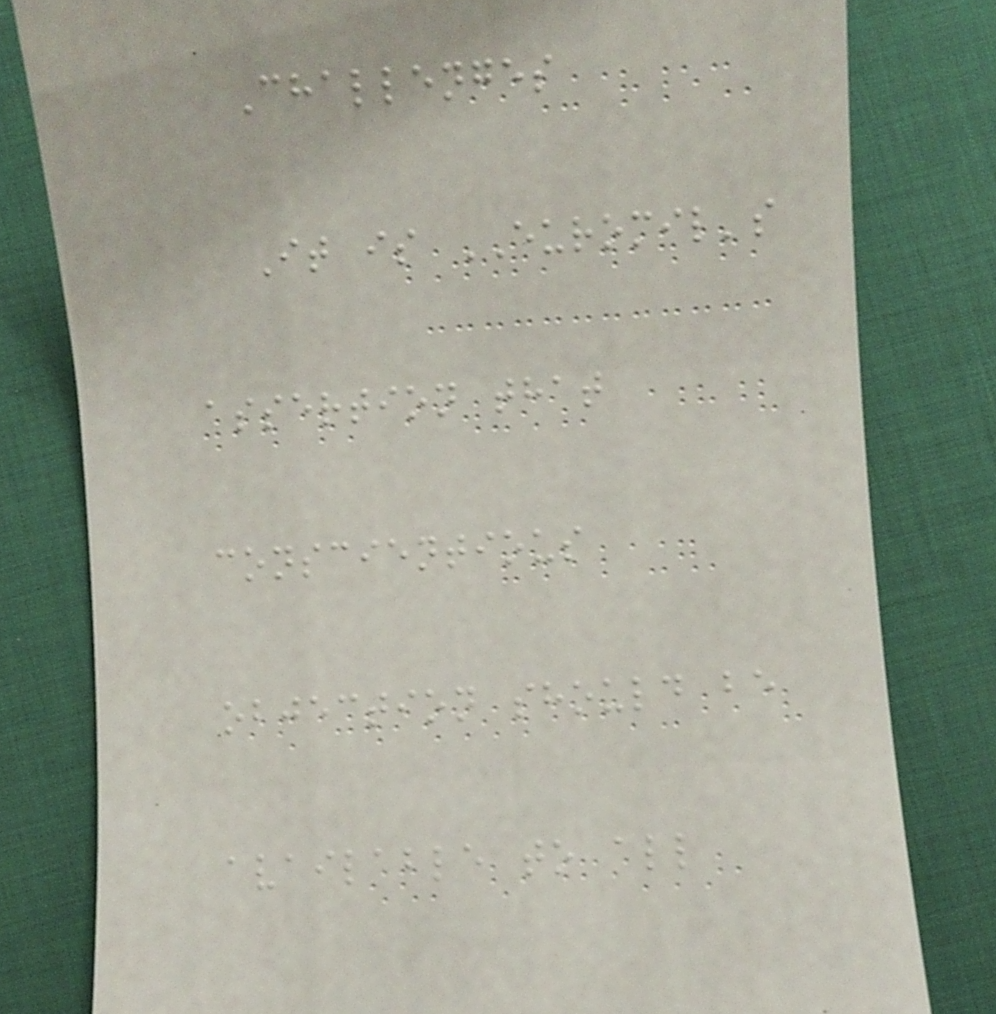Challenges
It is EUROMIL's
assertion that
conscientious
objection should be
available to all
